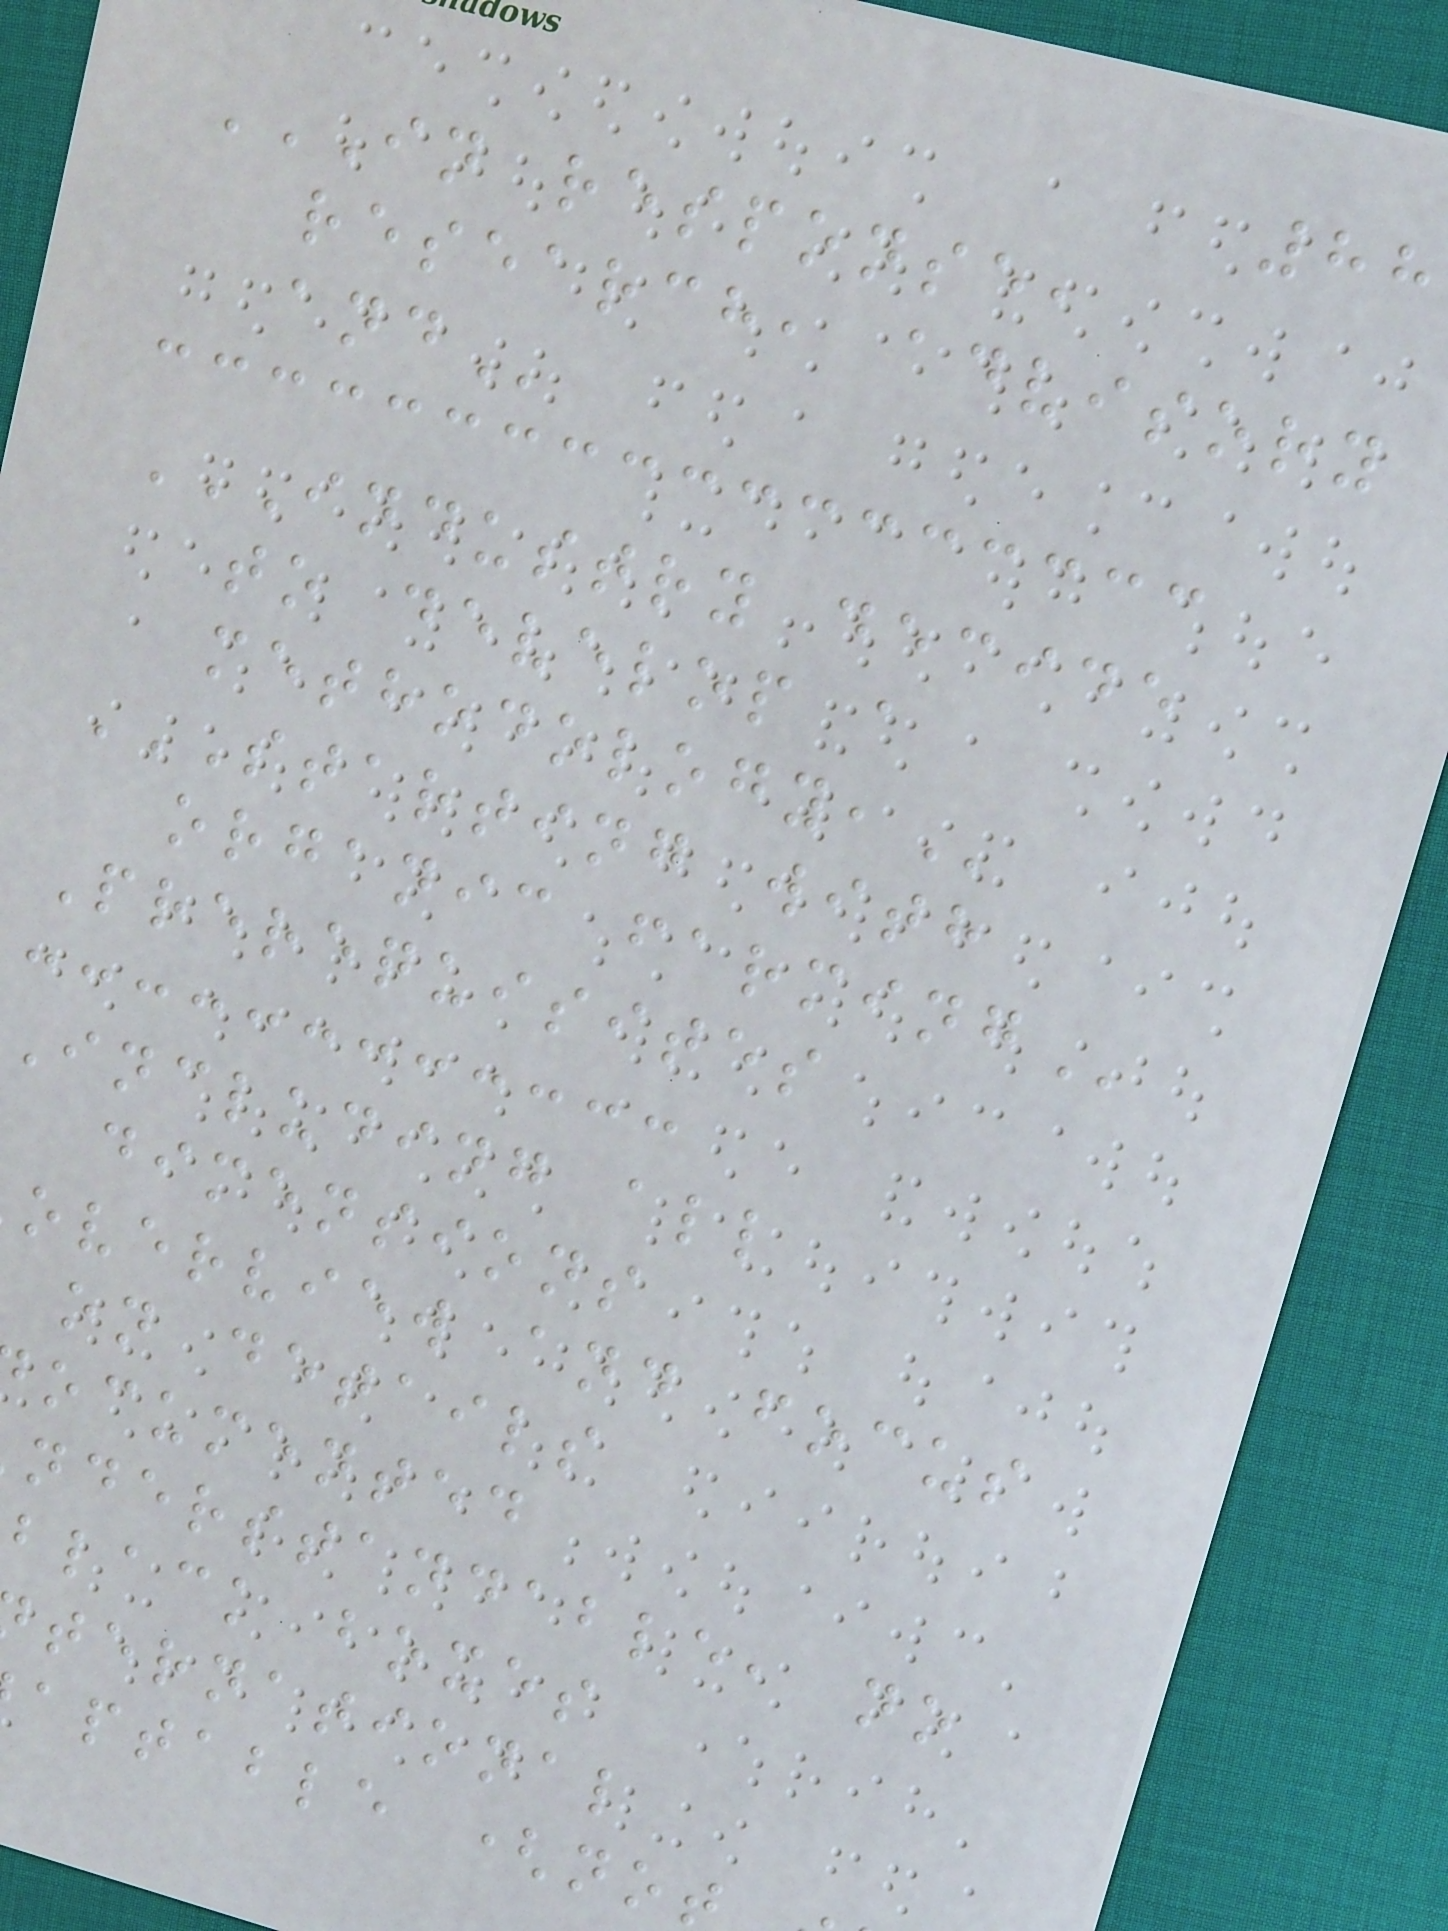88
IN RESPONSE,
research, advisory
INDUSTRY DECIDE
to develop a
STARTING WITH
organic
Prerequisites
Including all
dimensions
overview and focus
on details
ocumented
nderstandable, no
black boxes
ternational
aptable (no
